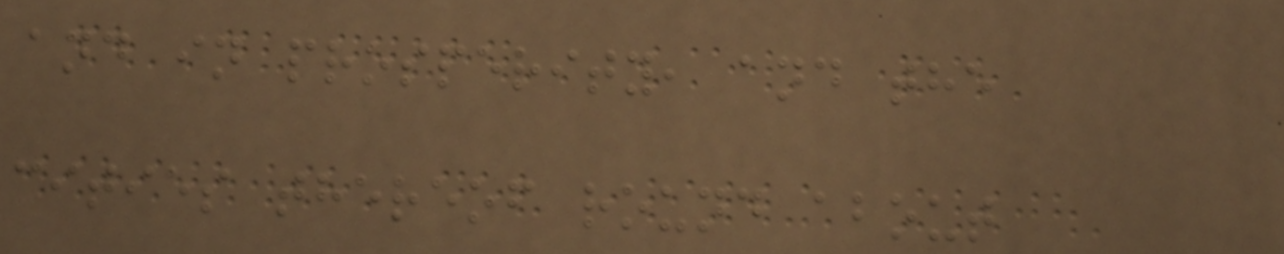and in prosperity, and the
cities thereof round about
